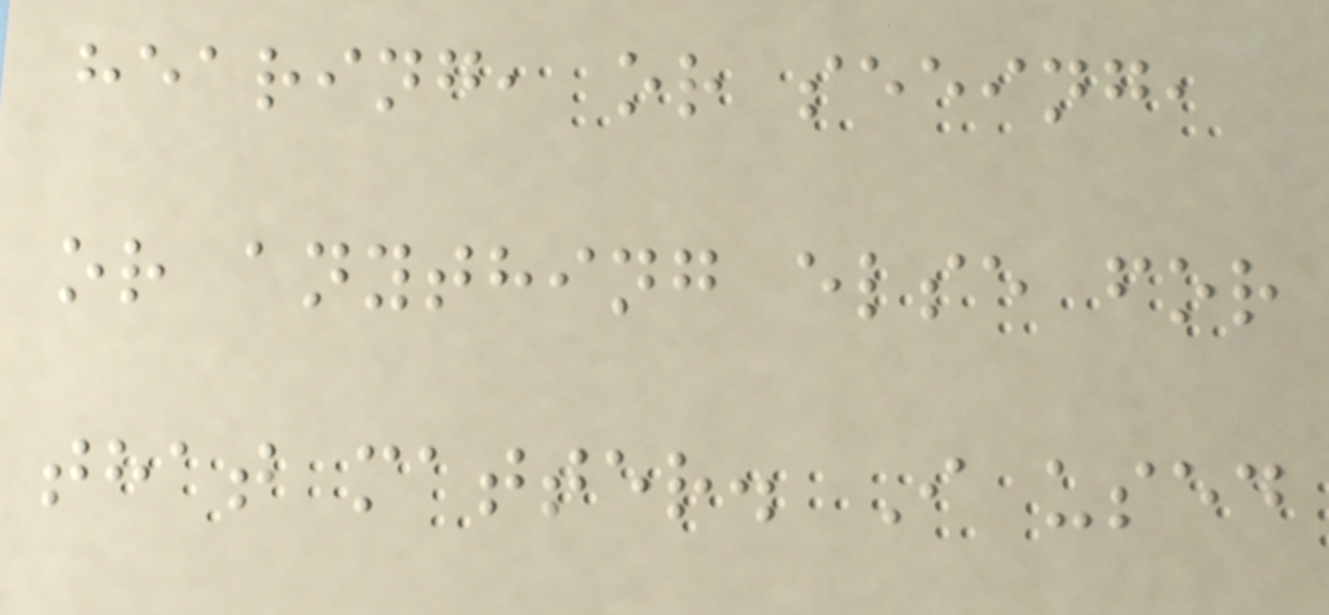hearing, or seeing,
or anything else for
that matter. I used
